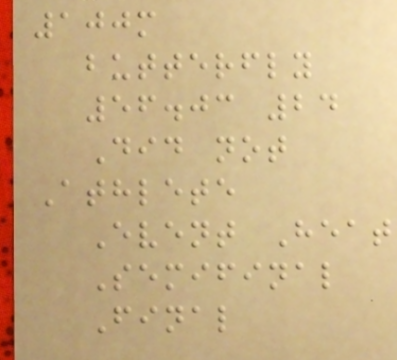100m
butterfly
56.03 24
Did not
Athlete
Event Heat
Semifinal
Final
